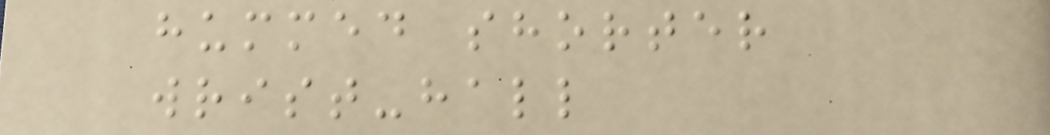hummed shorter
wrist-hall
